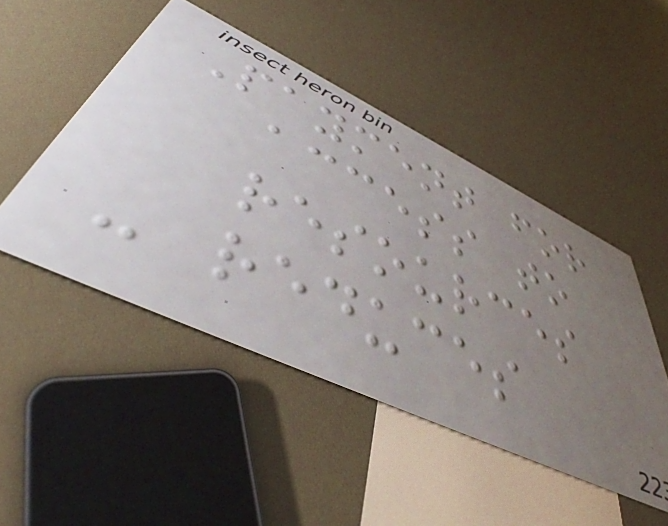Payment for
access to
resources
- reduces
